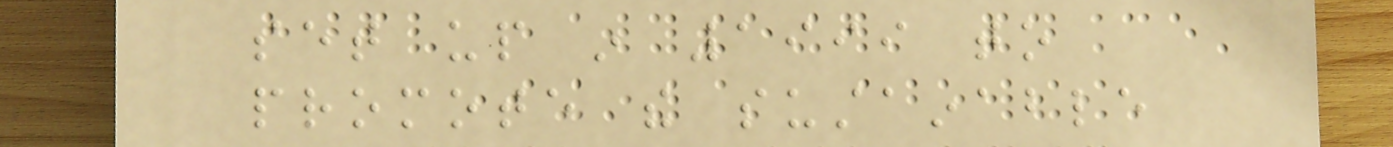set up in 1999 to
promote the sustainable
